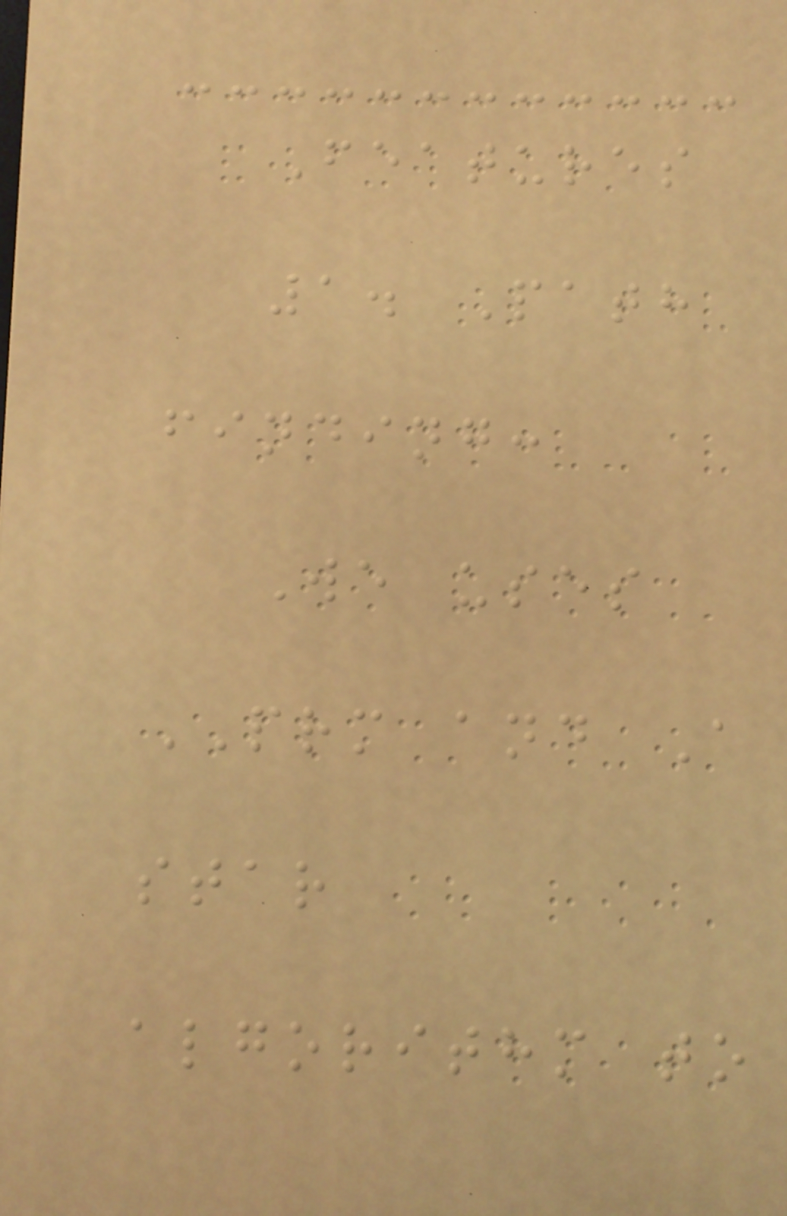Features
1. Path
finding:
We uses
PRM and A
star
algorithm to
